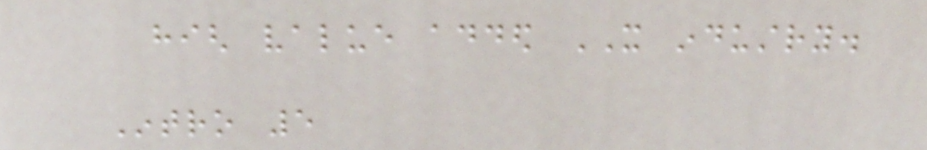high value added IT industry.
Intro 5
